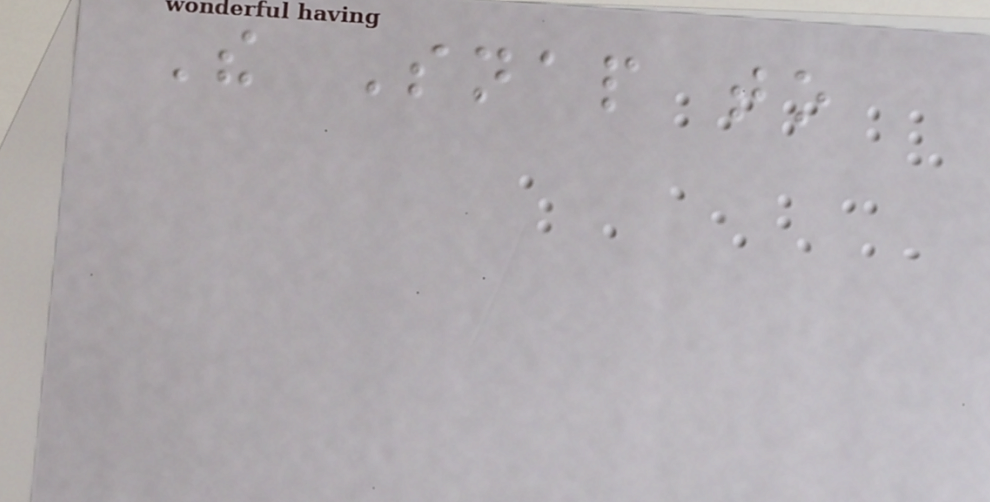The Snap to
